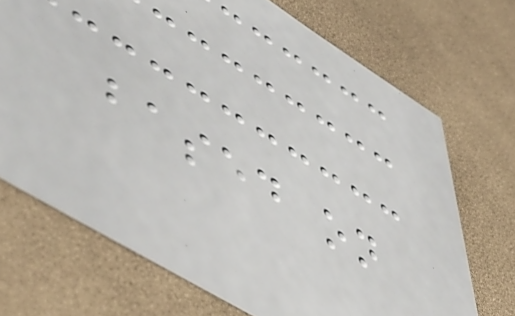based on
